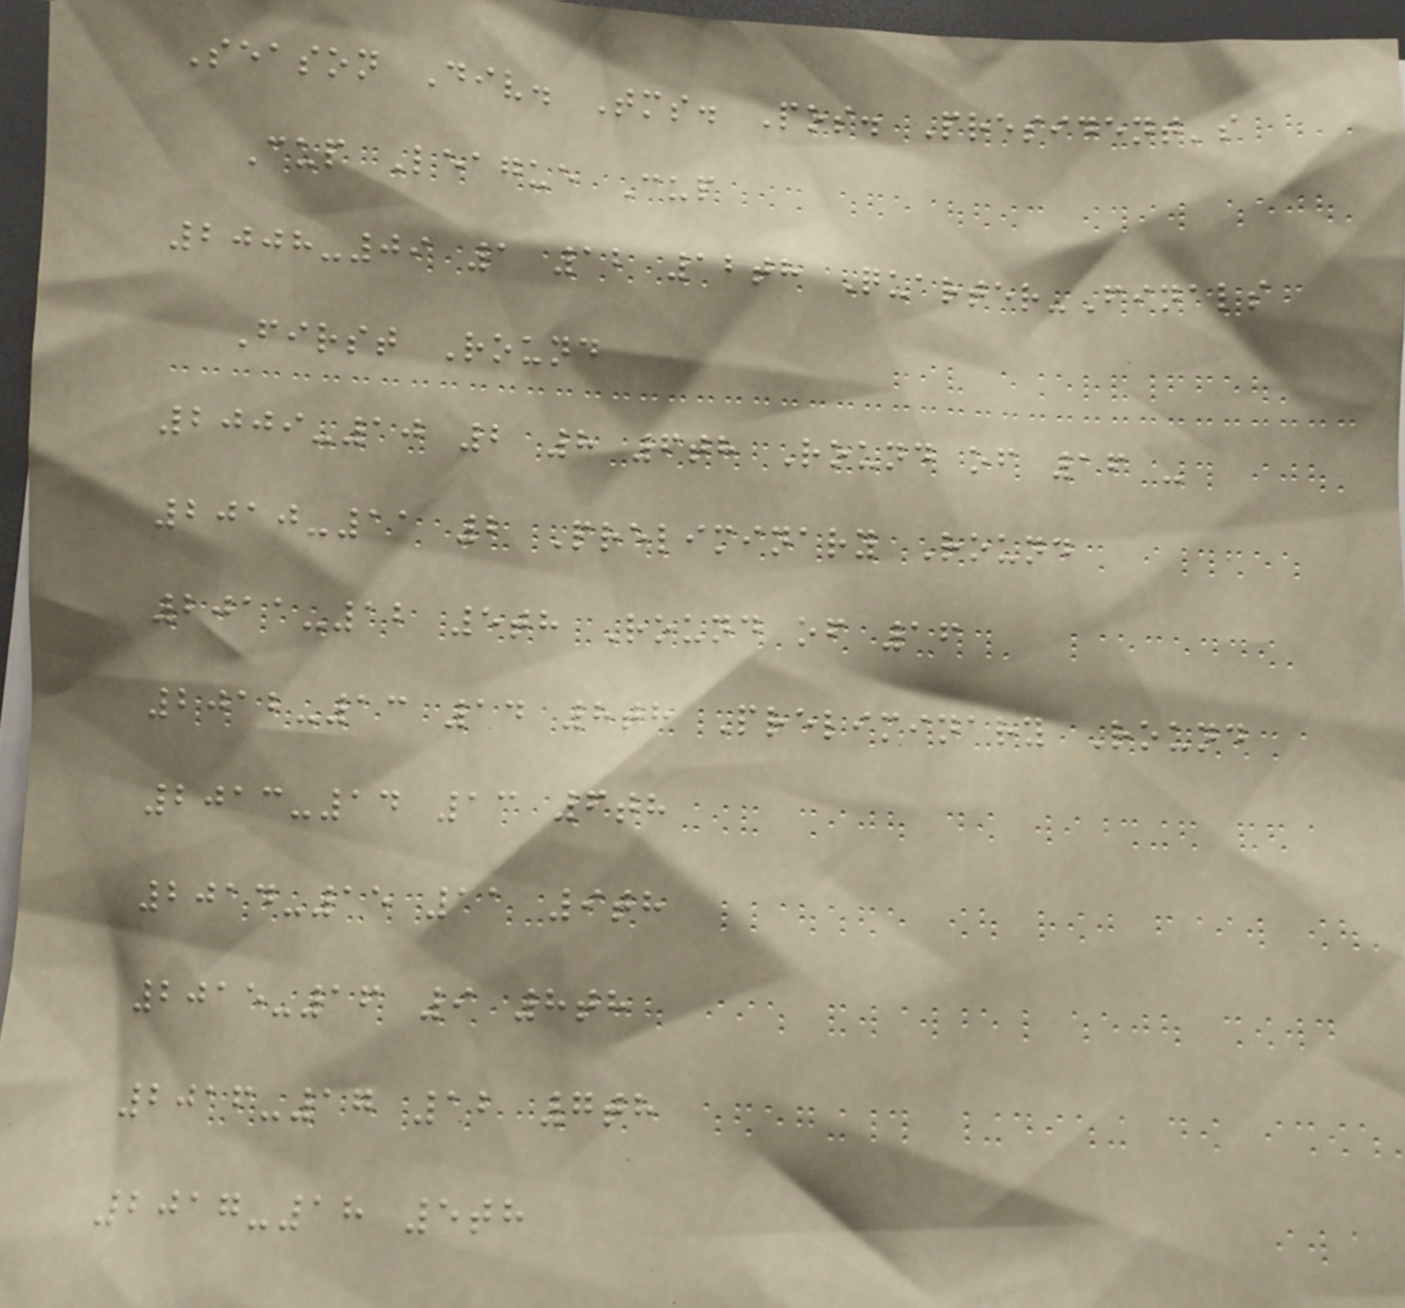Season Div. Tms. Pos. President's
Cup League Cup
2008-09 1 12 12th Quarter-Finals
First Round
2009-10 2 8 6th Round of 16 -
2010-11 2 Preliminary Round
2011-12 5th Round of 16
2012-13 14 8th Preliminary Round
2013-14 13 6th
2014-15 11 9th
2015-16 9 8th
2016-17 12 7th
2017-18 5th
